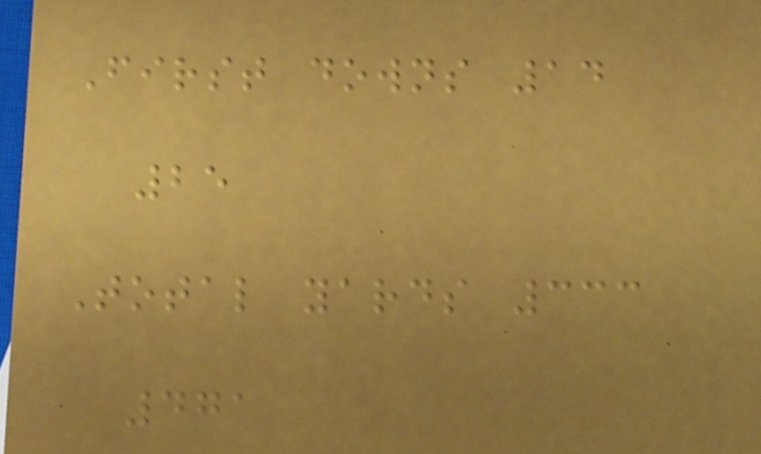First downs 14
25
Total yards 333
471
